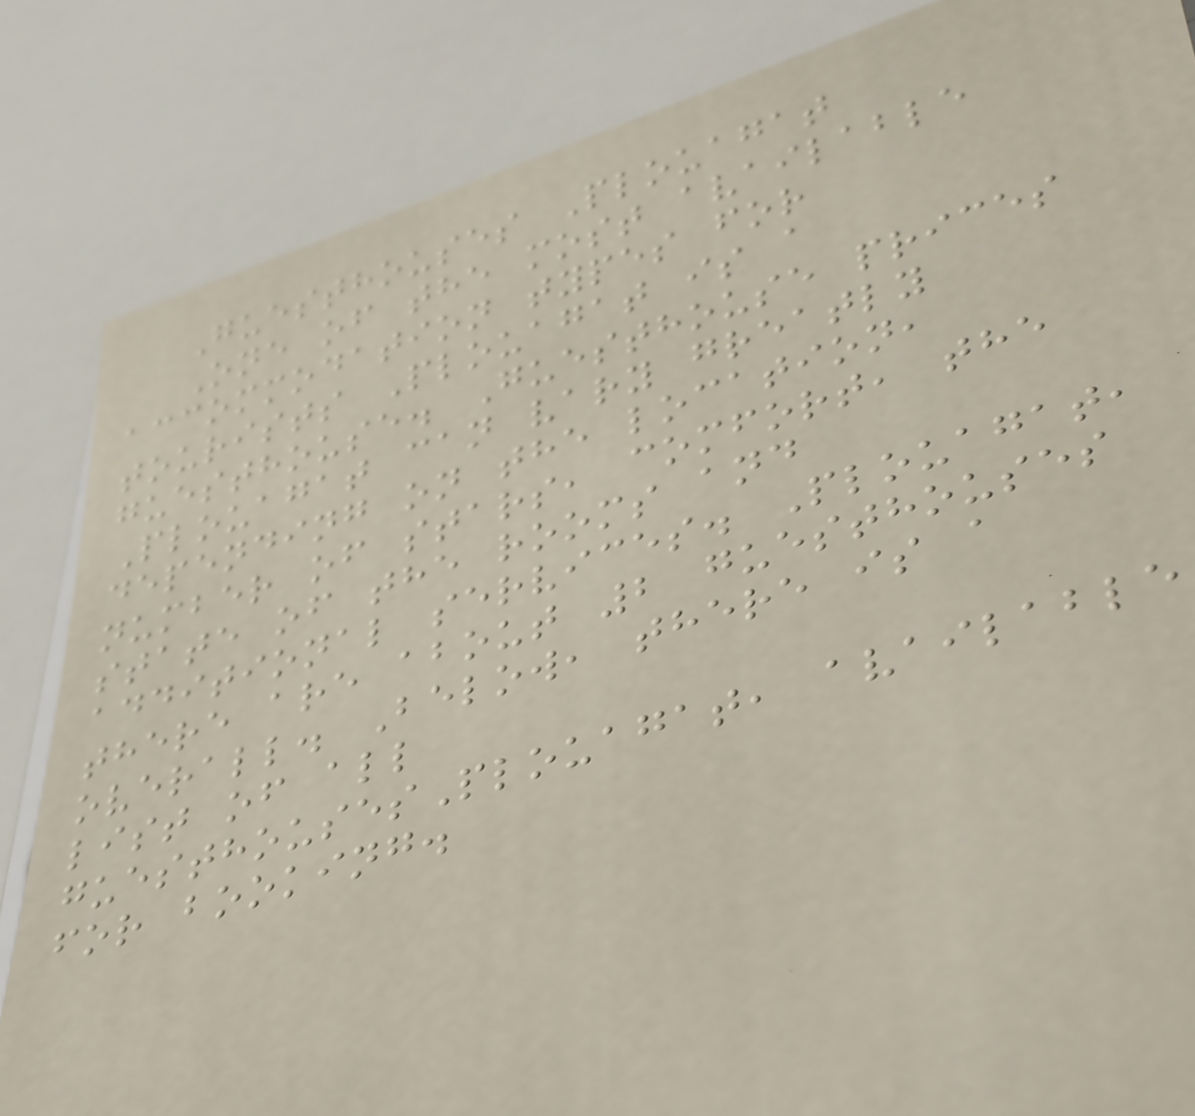Guesthouses Plouagat
One of the most available
accommodation types for
tourists Plouagat is a
guesthouse. Guesthouse prices
Plouagat can vary greatly
depending on the location,
number of stars, comfort, the
state of the rooms and
additional services. Plouagat,
there are about 2 guesthouses
overall. Below, there is a
list of all
guesthousesPlouagat, available
for booking.
